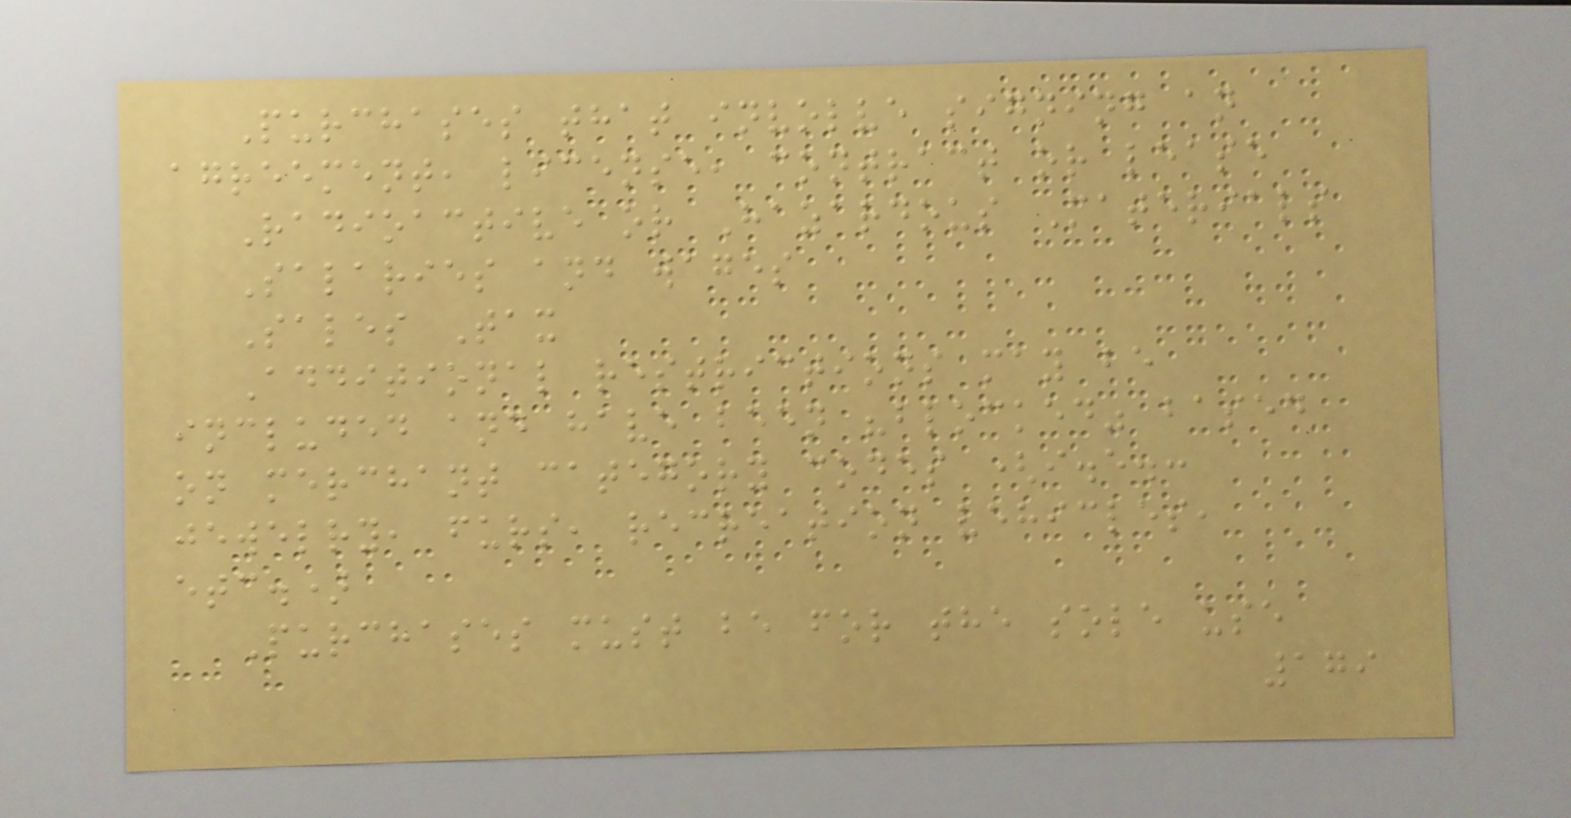Purchases that involve signing an
agreement, license, contract or lease
Radioactive or Hazardous Materials
Salaries and wages
Sales Tax
Additional restrictions may be
included and have been "blocked" based
on merchant category codes (i.e.:
jewelry, furs, recreation vehicles,
etc.)
Purchases must be for the sole use
179
